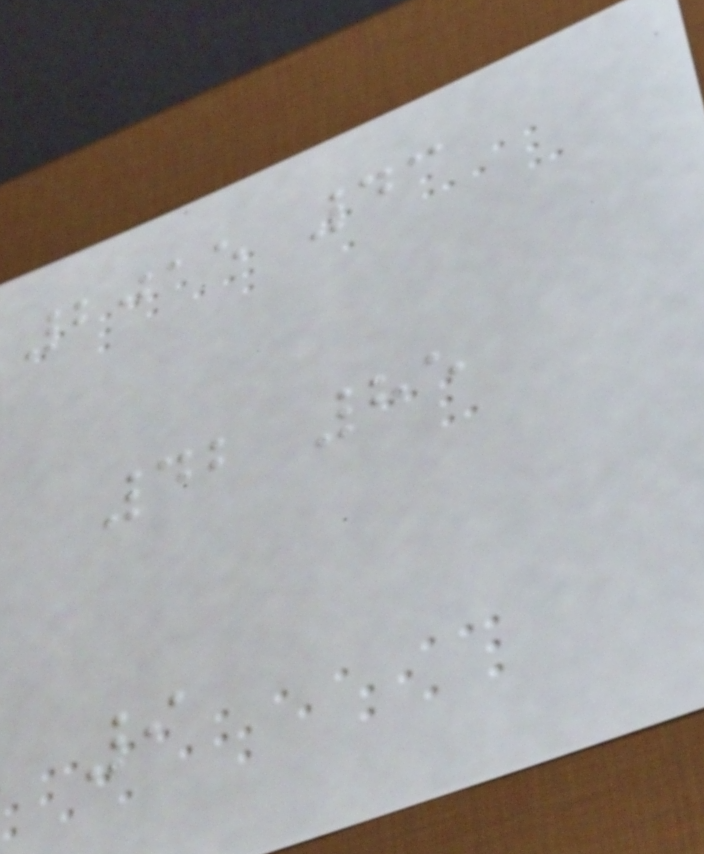2015 43
42 85
9
